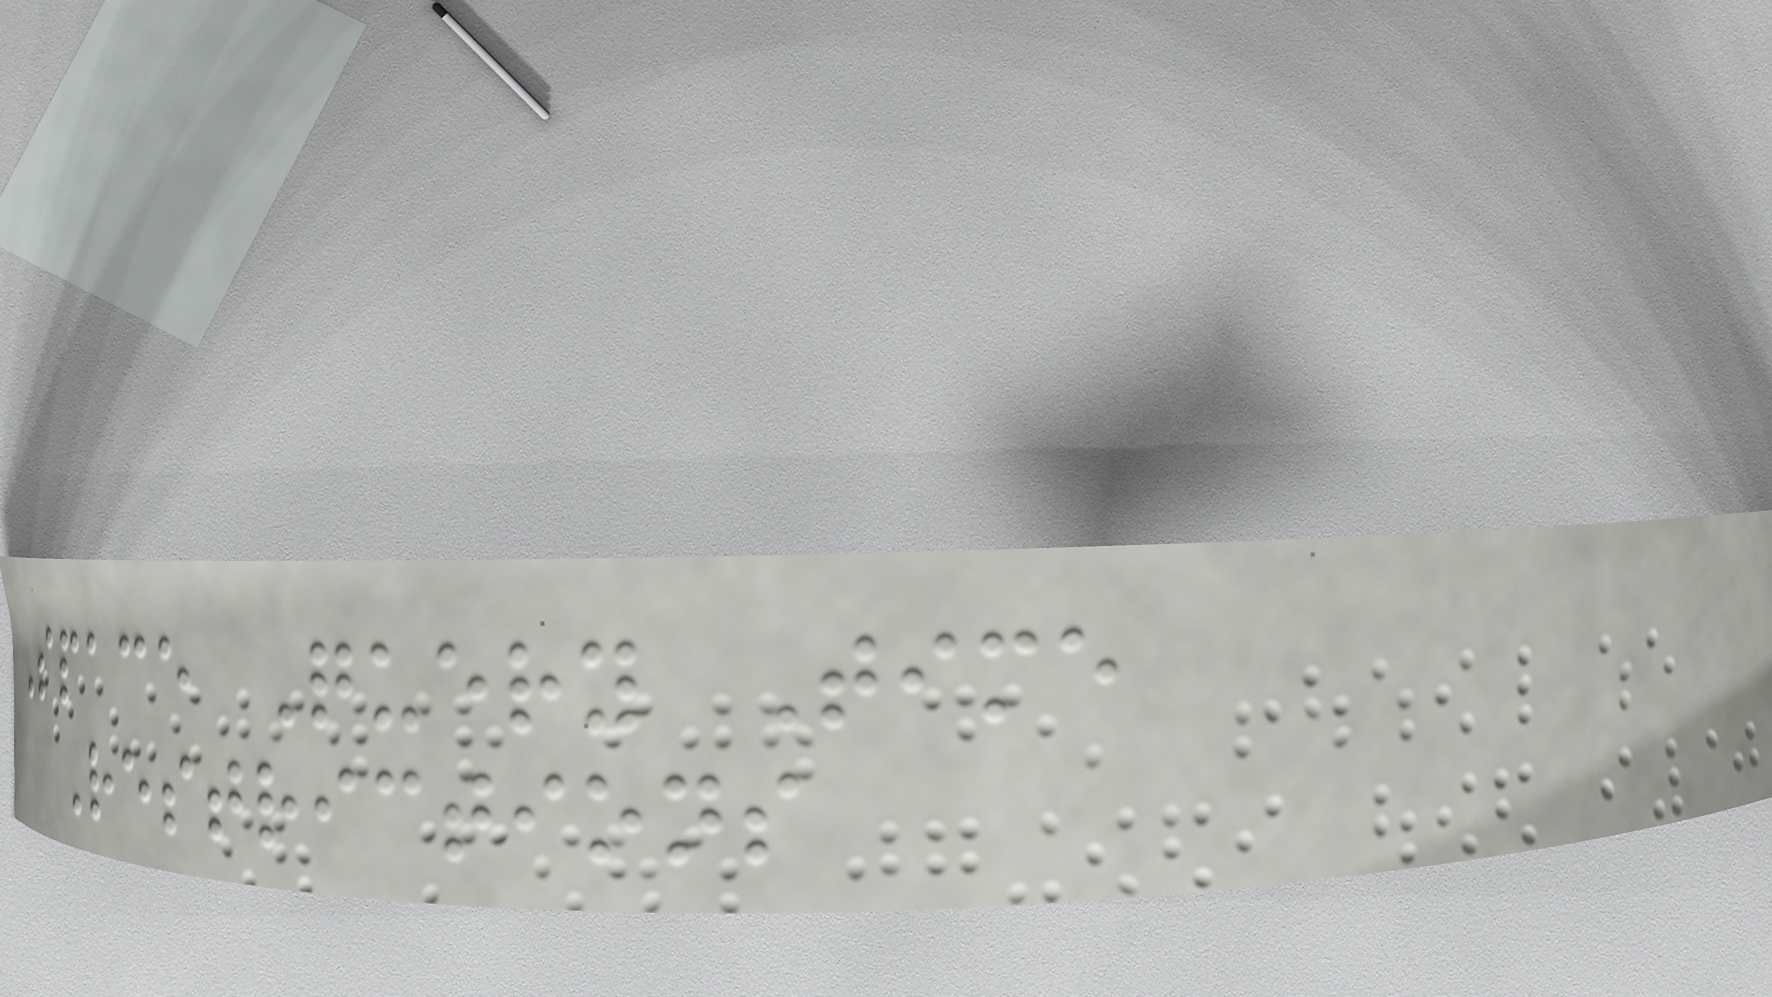Space Query Time
Restrictions
